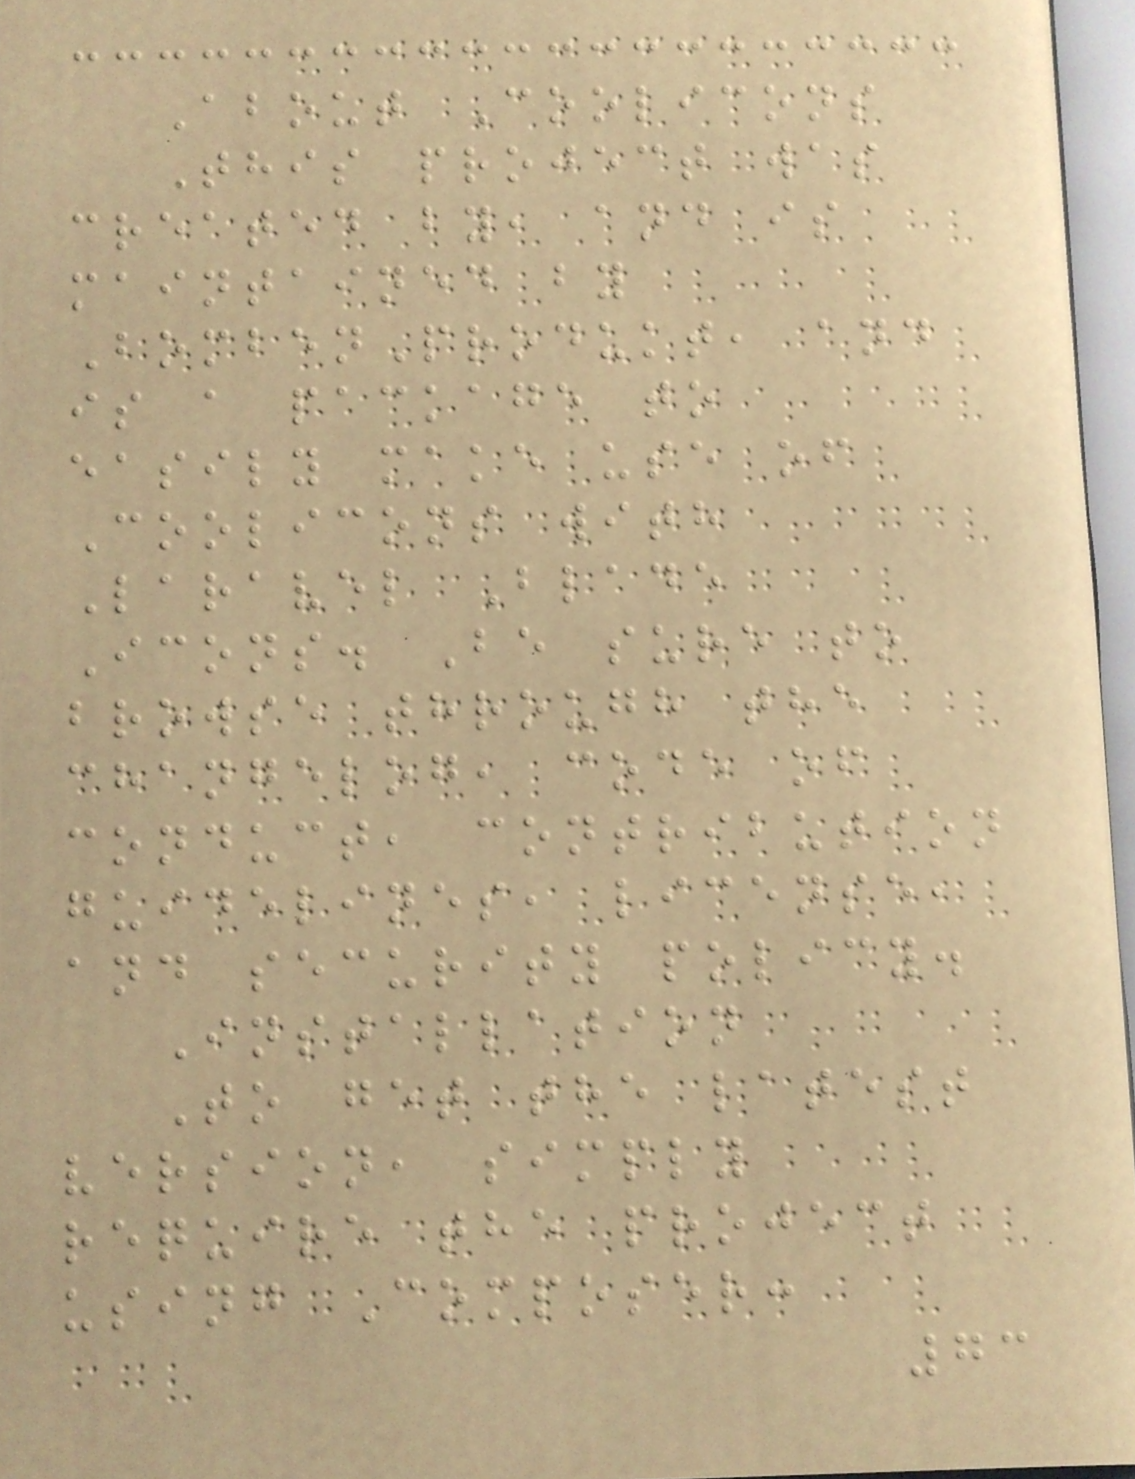About Coolicons
This project was
created by, and is
maintained by
BombenProdukt, and
is a package to
easily make use of
Coolicons with
Laravel Blade
Icons. Be sure to
browse through the
changelog, code of
conduct, contribution
guidelines, license,
and security policy.
Installation
To get the latest
version, simply
require the project
using Composer:
73
